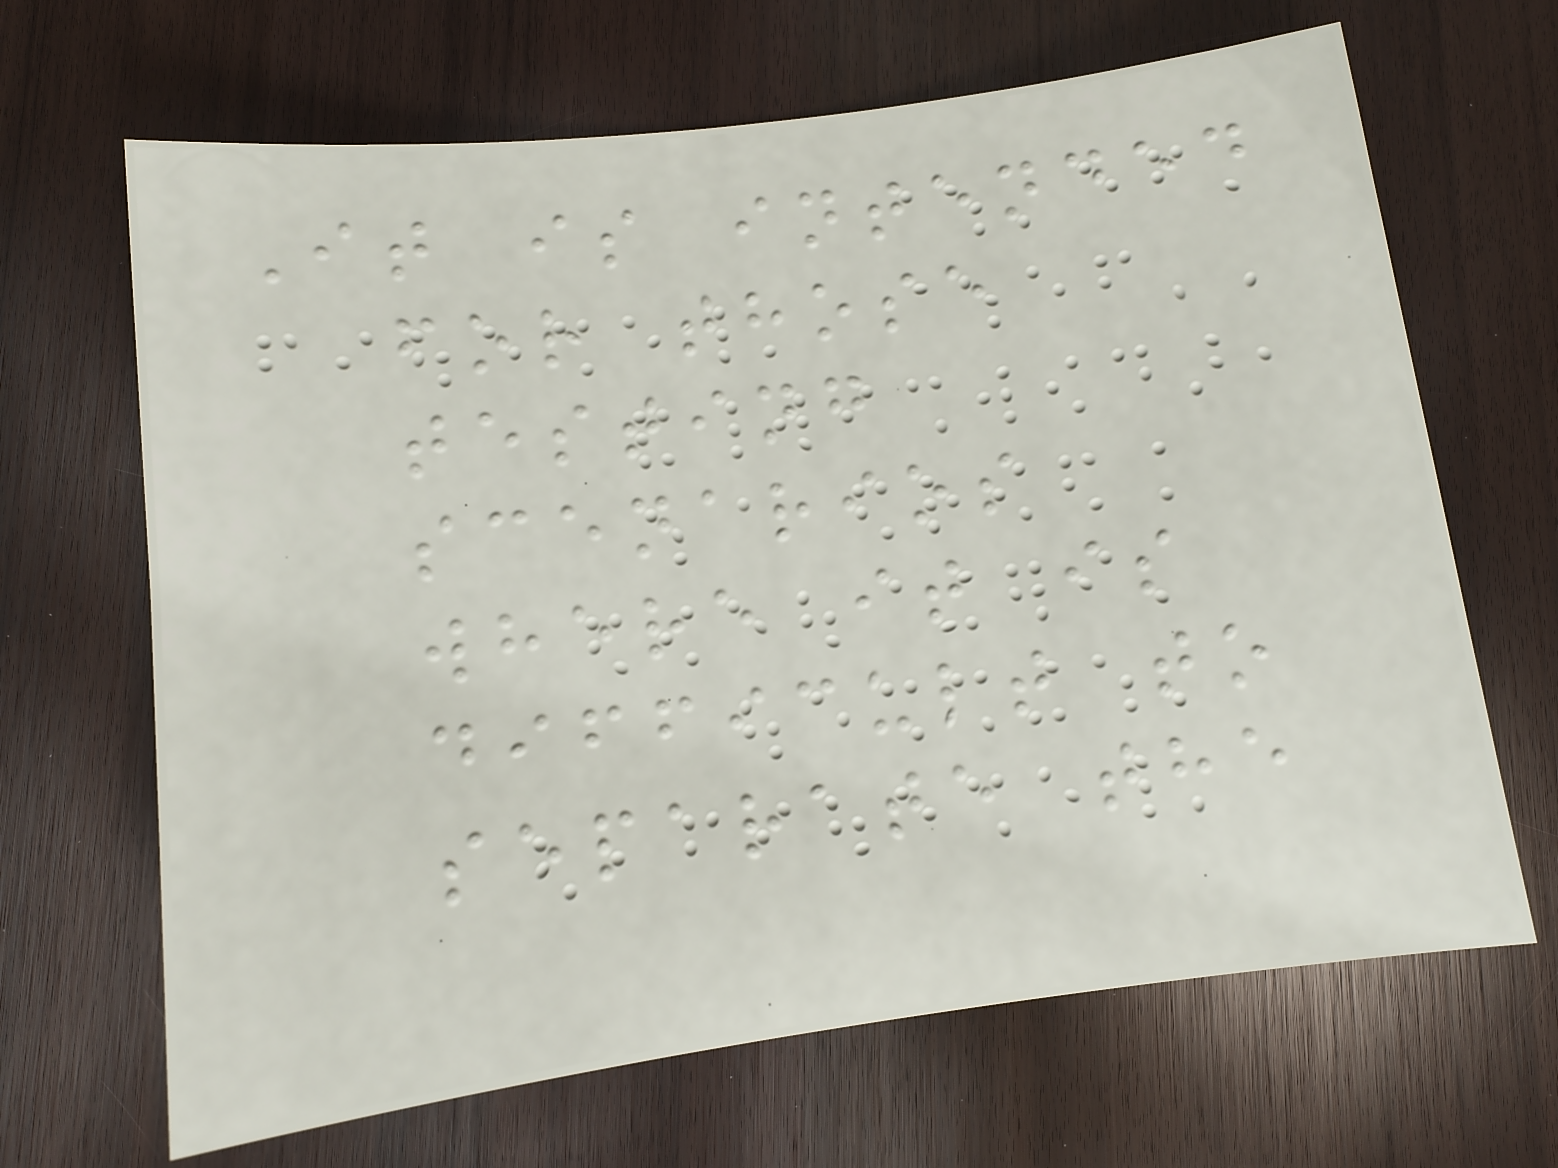It is intended
for those
testing
scenarios
where it is
difficult to
separate the
